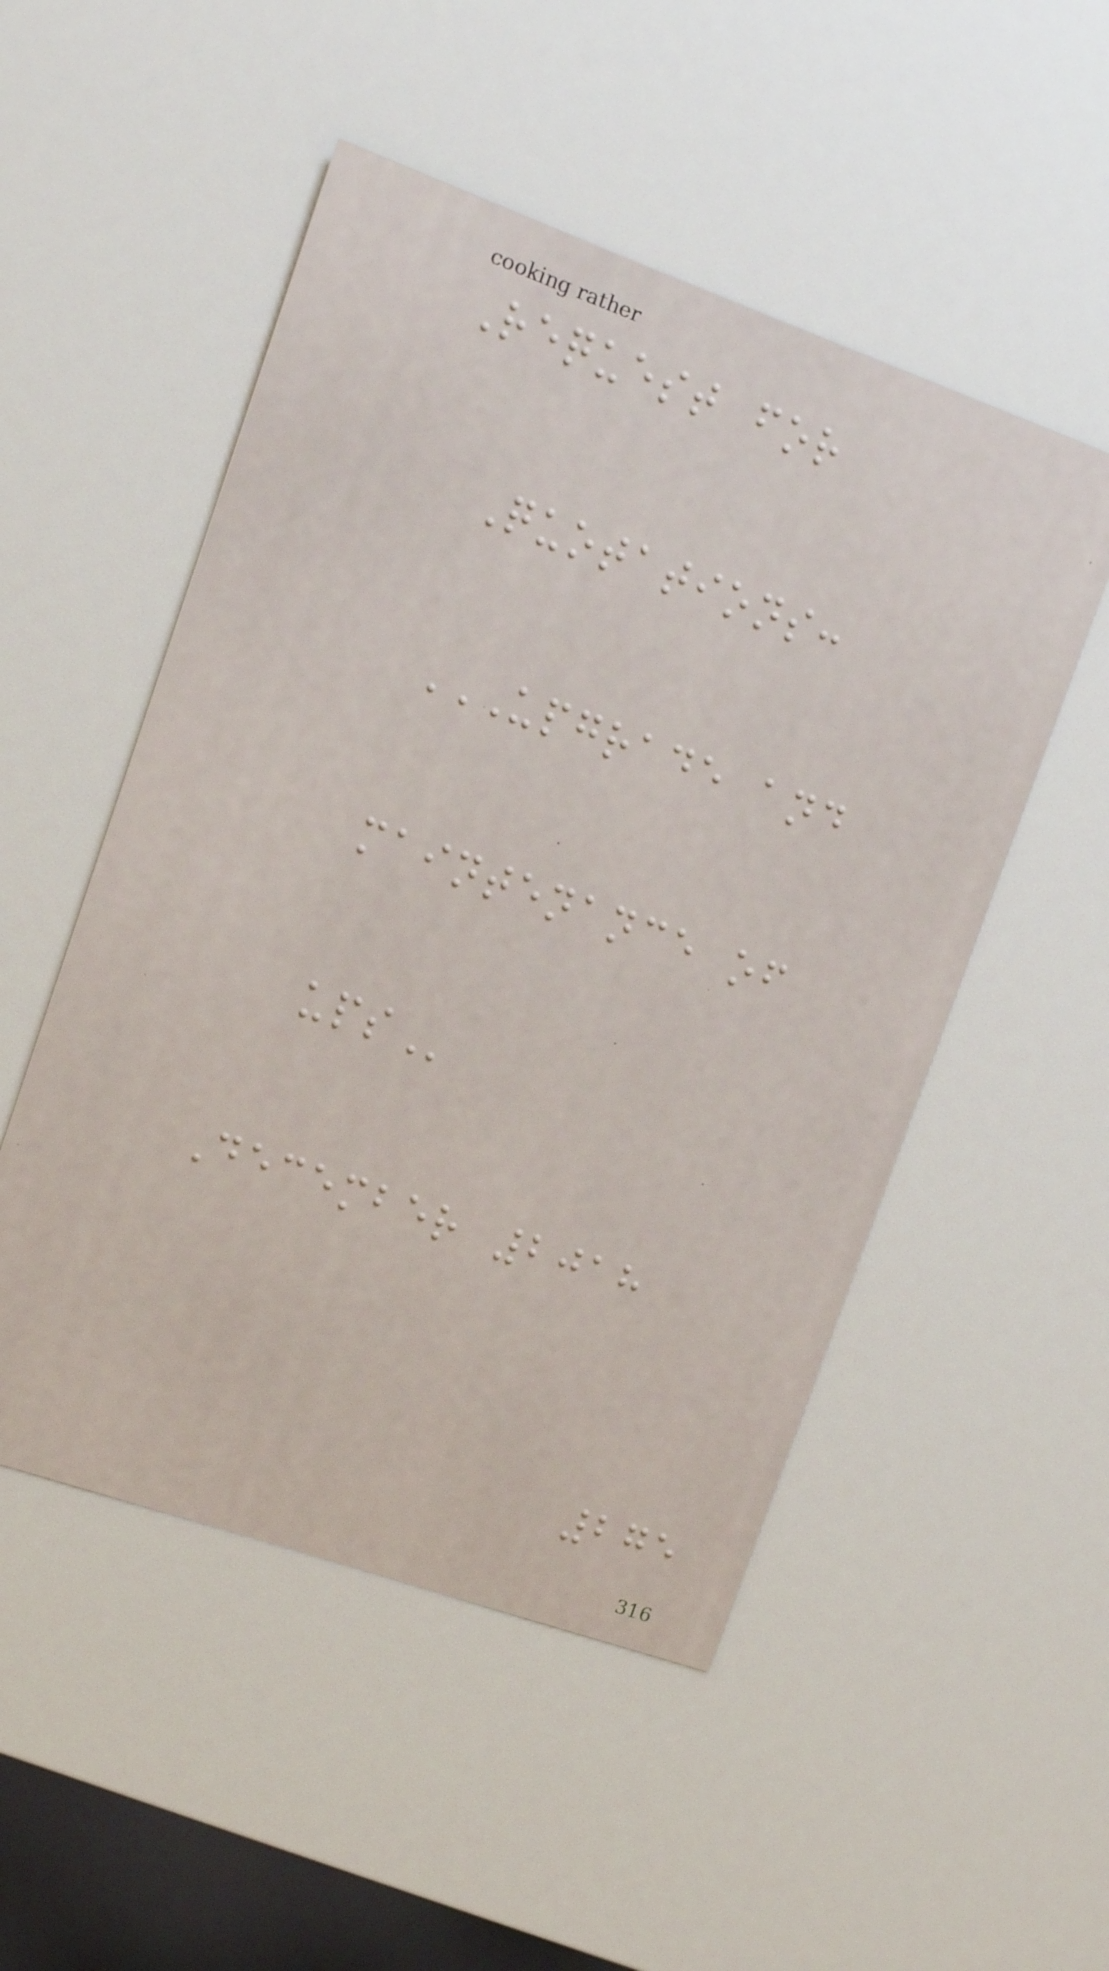Request for
Quotations:
UPGRADE AND
MAINTENANCE OF
UPS
December 2018
275
